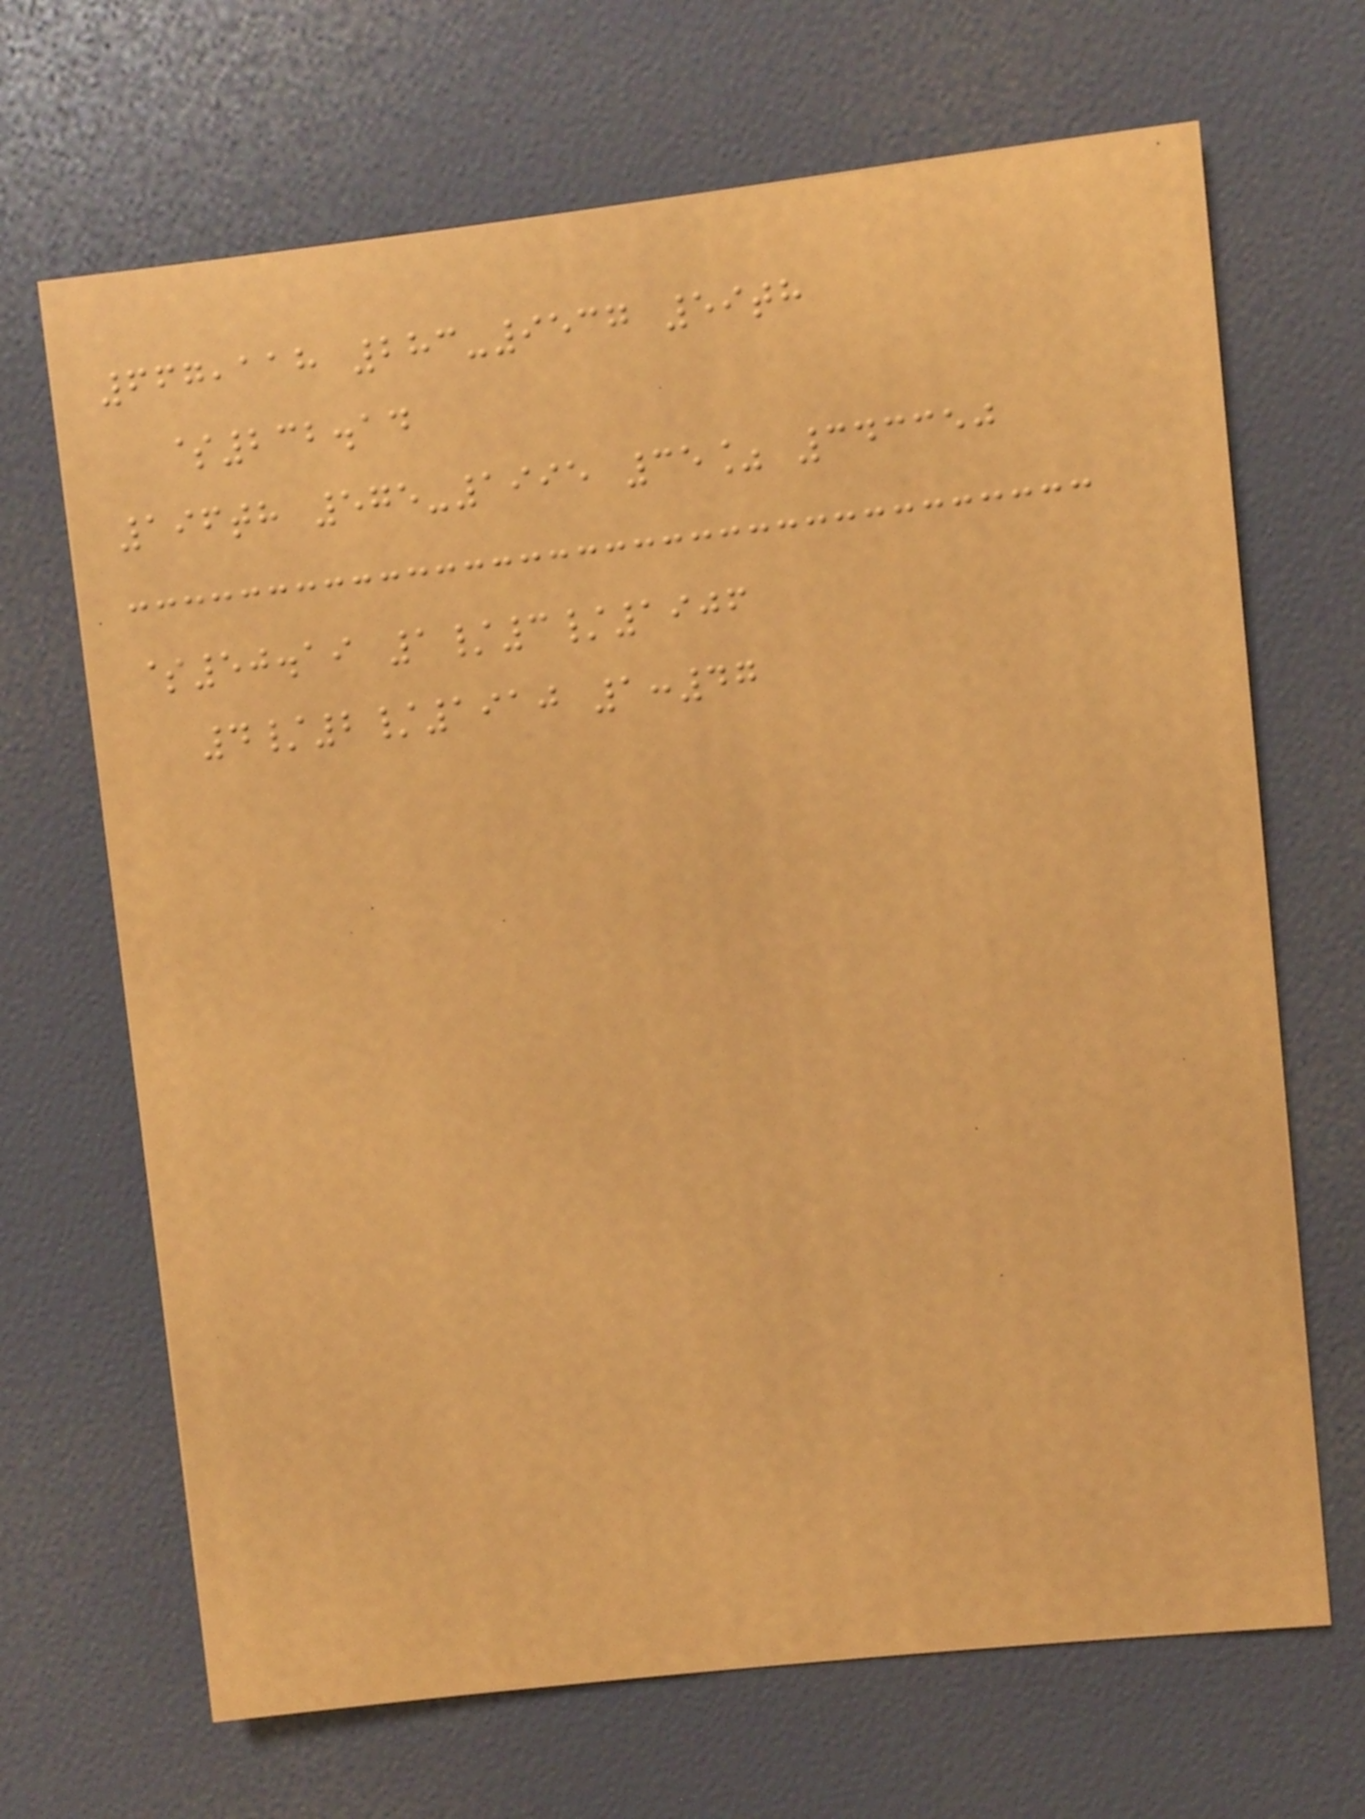667,118 283-9537 59th
$232.14
196th 575-1995 35% 343350
$50.19 1/3/1906
4/2/1910 1:47
